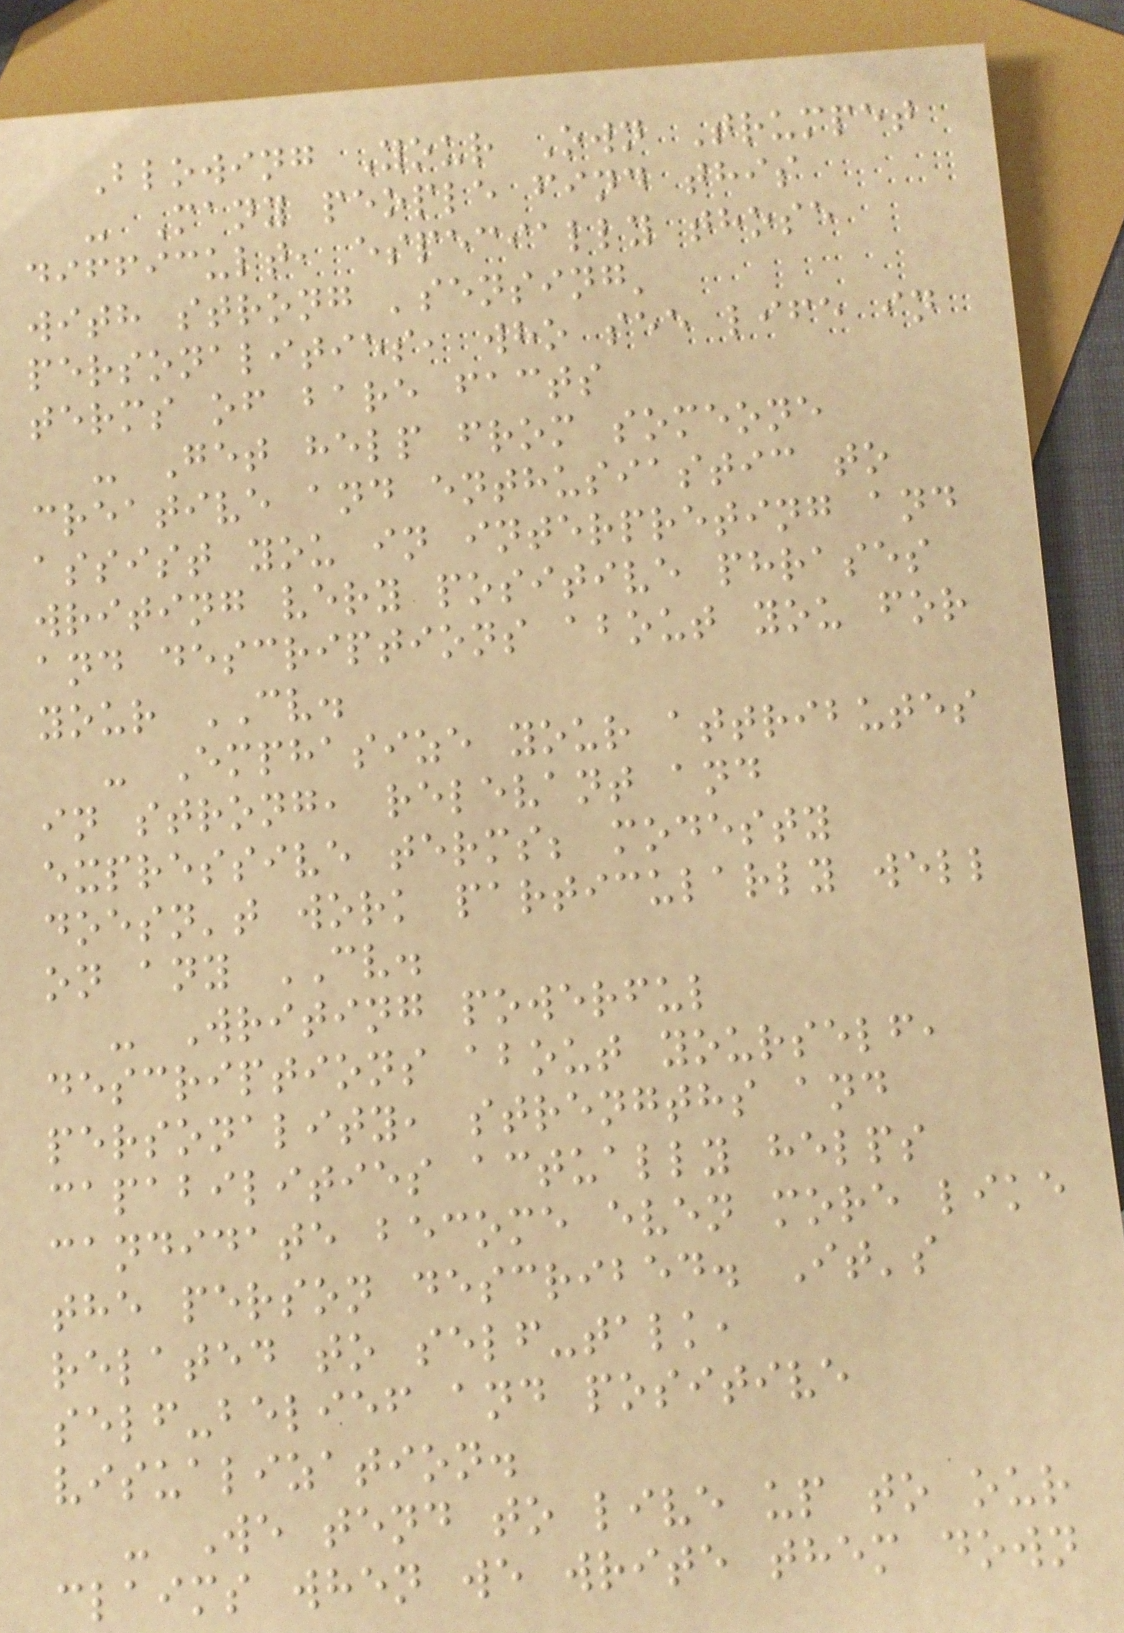Blowing Your Own Trumpet
- Many people find this
difficult, especially those
with strong 'sensing'
personalities, who see life in
terms of bare facts
- Get help from someone
creative and enthusiastic to
assist you in interpreting and
writing very positive phrases
and descriptions about you for
your CV.
- Emphasize your attributes
in strong, relevant and
expressive terms; modesty
doesn't work particularly well
on any CV.
- Writing powerful
descriptions about yourself,
personality, strengths and
capabilities actually helps
candidate become even more like
the person described. It's
related to self-talk,
self-belief and positive
visualization.
- We tend to live up to our
claims when we write them down
